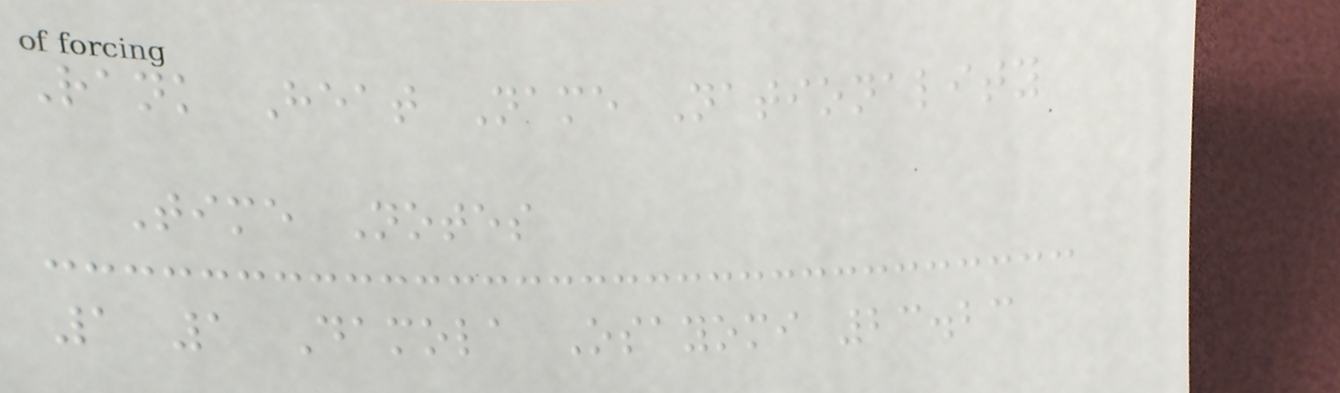Rank Heat Name Nationality
Time Notes
1 1 Damola Osayomi 23.23
